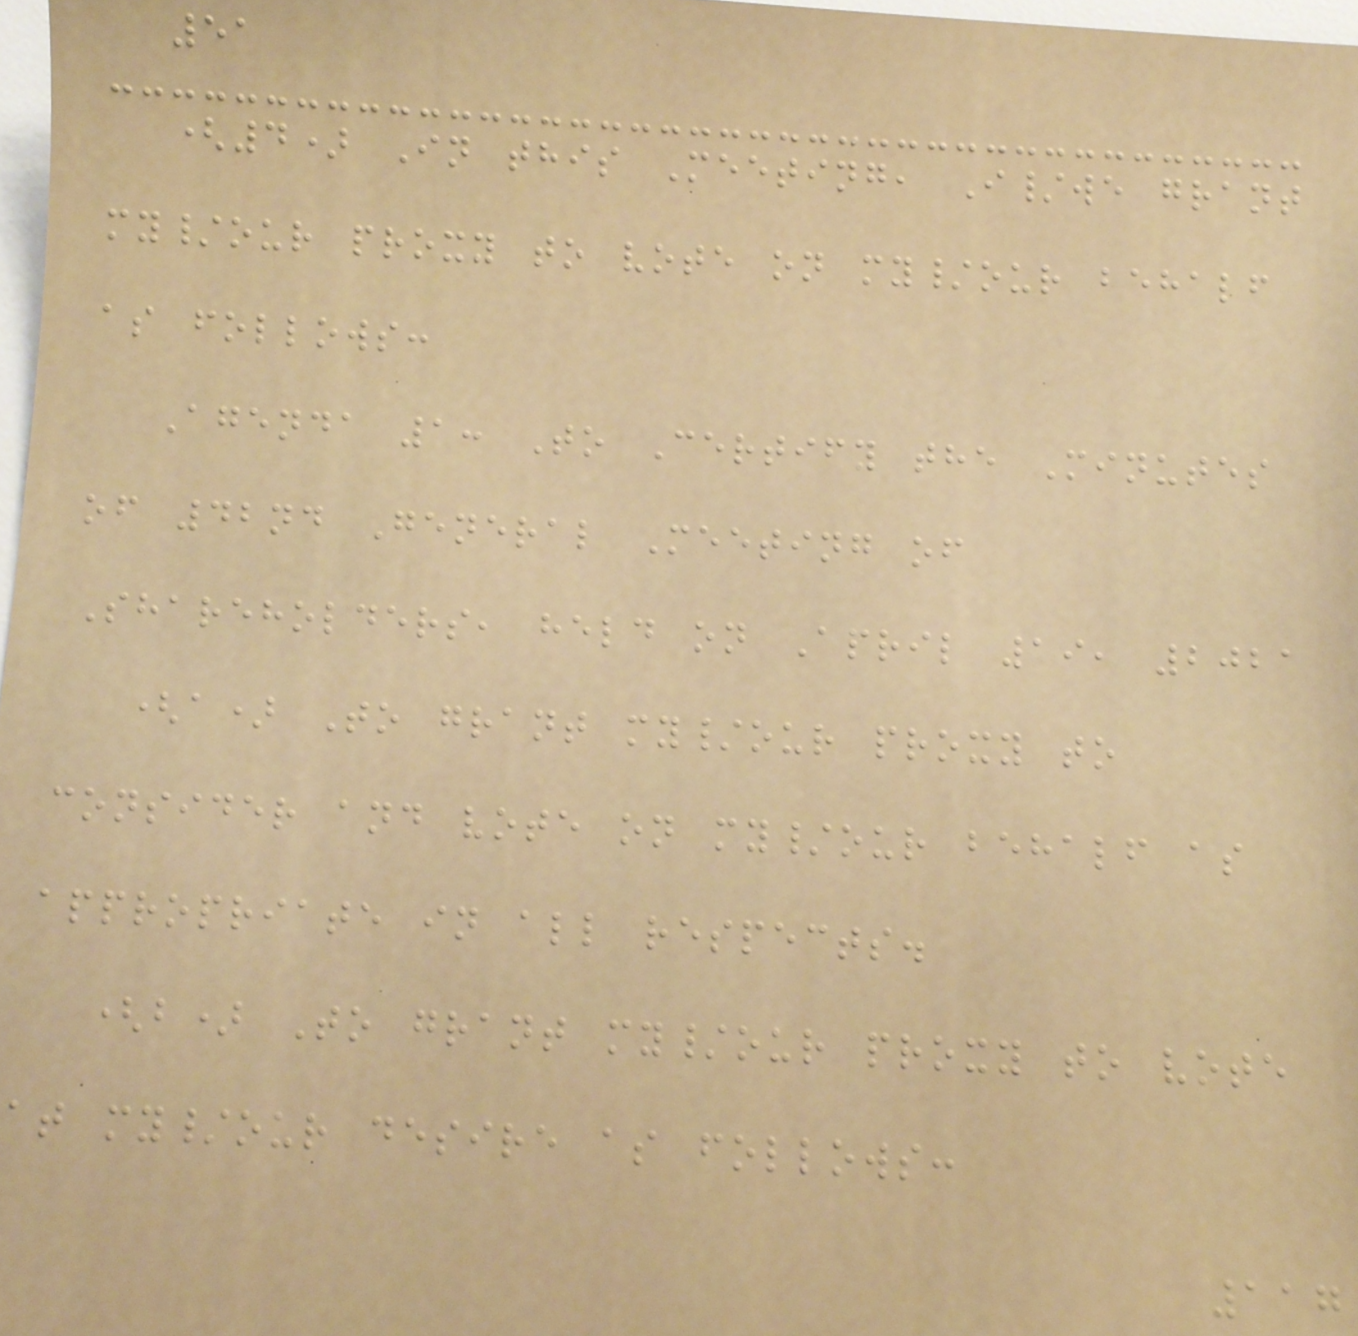51
(4) In this Meeting, I/we grant
my/our proxy to vote on my/our behalf
as follows:
Agenda 1: To Certify the Minutes
of 42nd General Meeting of
Shareholders, held on April 19, 2021
(a) To grant my/our proxy to
consider and vote on my/our behalf as
appropriate in all respects.
(b) To grant my/our proxy to vote
at my/our desire as follows:
117
